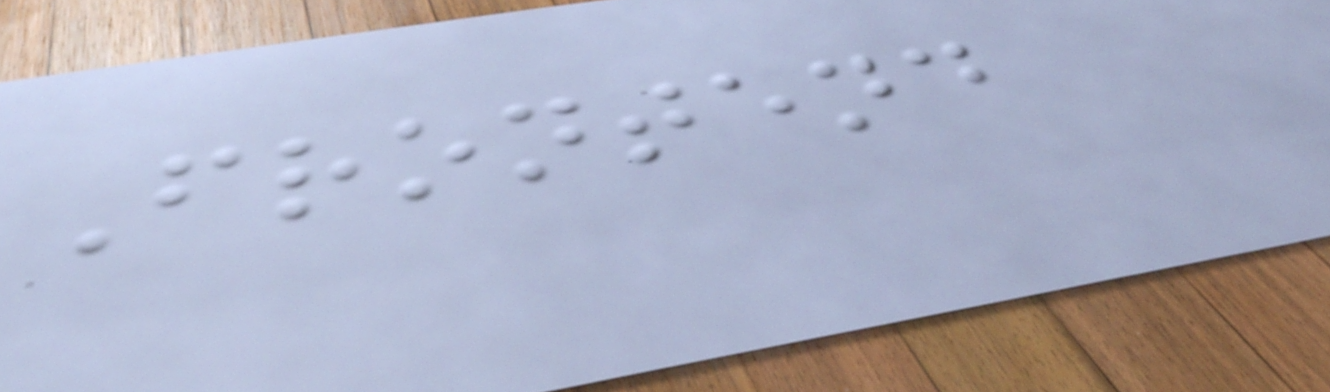Frontend
